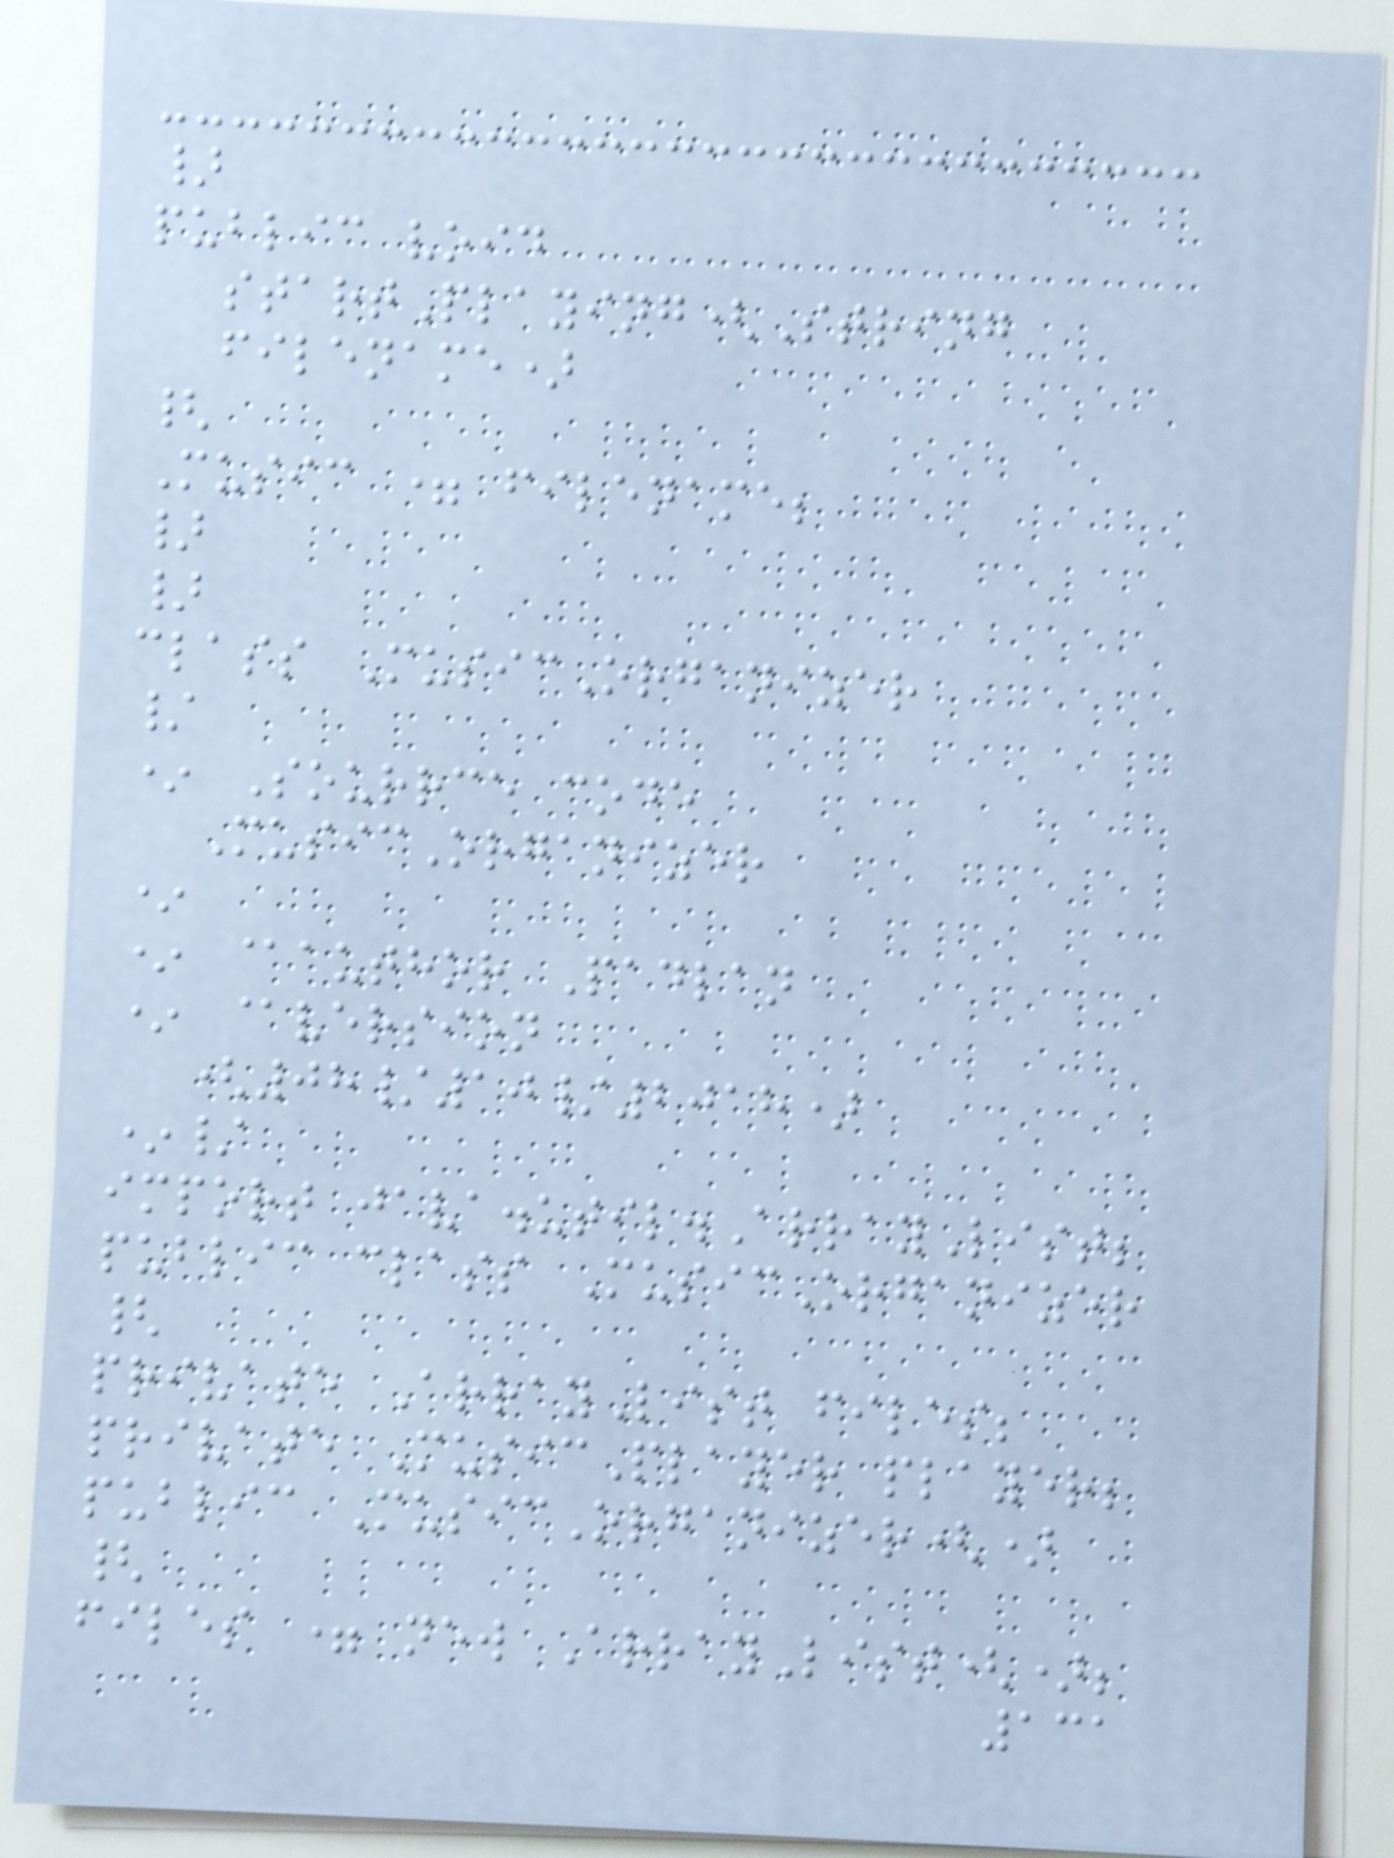}
public void
startPlaying(String
filename)
{
Music = filename;
}
}
class MusicOrganizer
/
* Sourrce code
MusicOrganizer
*
* @author Padlan
* @version
(08/10/2018)
*/
import java.util.ArrayList;
public class MusicOrganizer
{
private ArrayList files;
private MusicPlayer player;
public MusicOrganizer()
{
files = new ArrayList();
131
